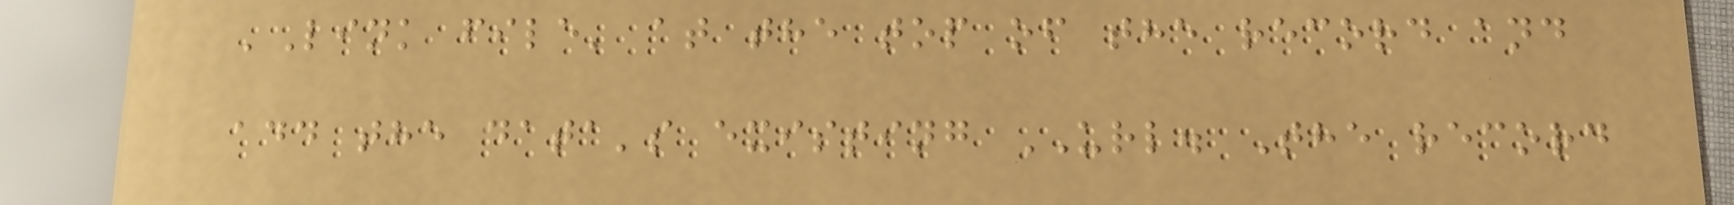'Link file' at the top of the record and
add the data's existing URL. The record
